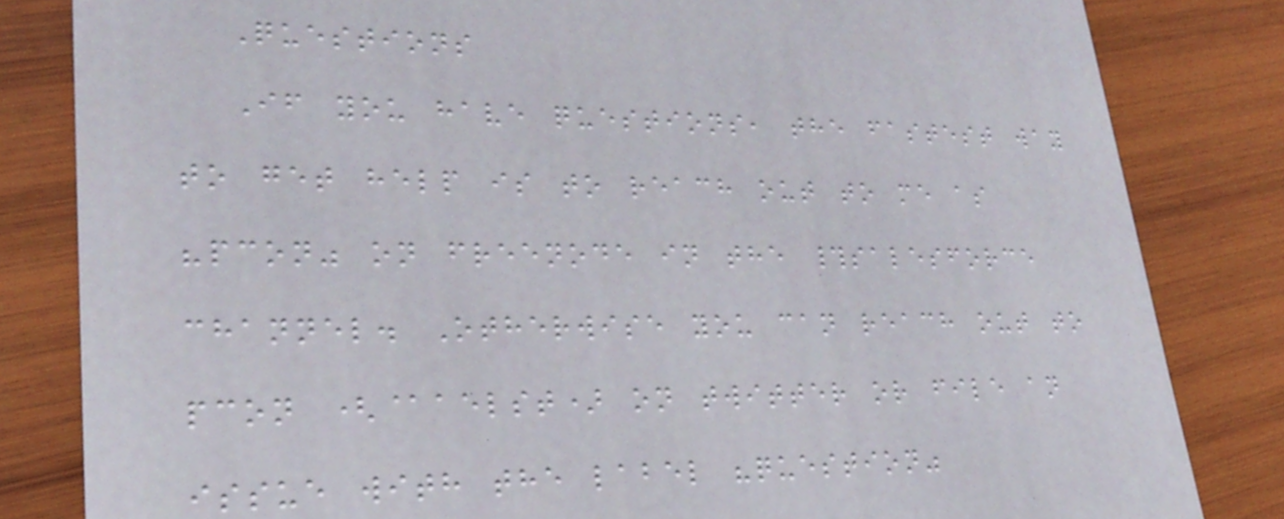Questions
If you have questions, the fastest way
to get help is to reach out to me as
"pcon" on freenode in the #salesforce
channel. Otherwise you can reach out to
pcon (@aelst) on twitter or file an
issue with the label "question"
